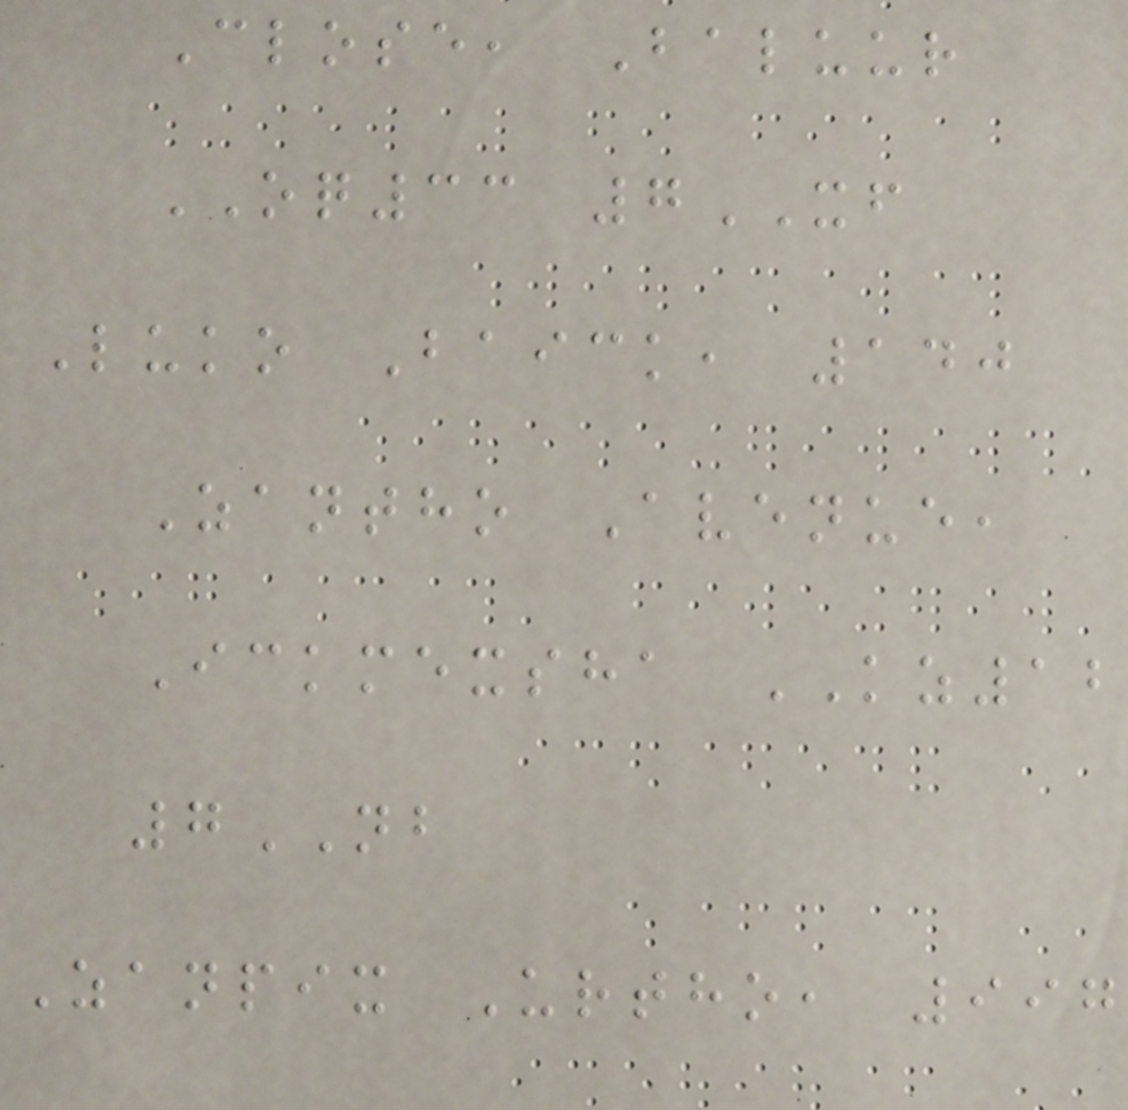Close, Baluur
OQ33 7XF
Luko Baick, 140
Zantho Avenue,
Ickmexsha KZ12
7NB
Zanpix Urtho, 997
